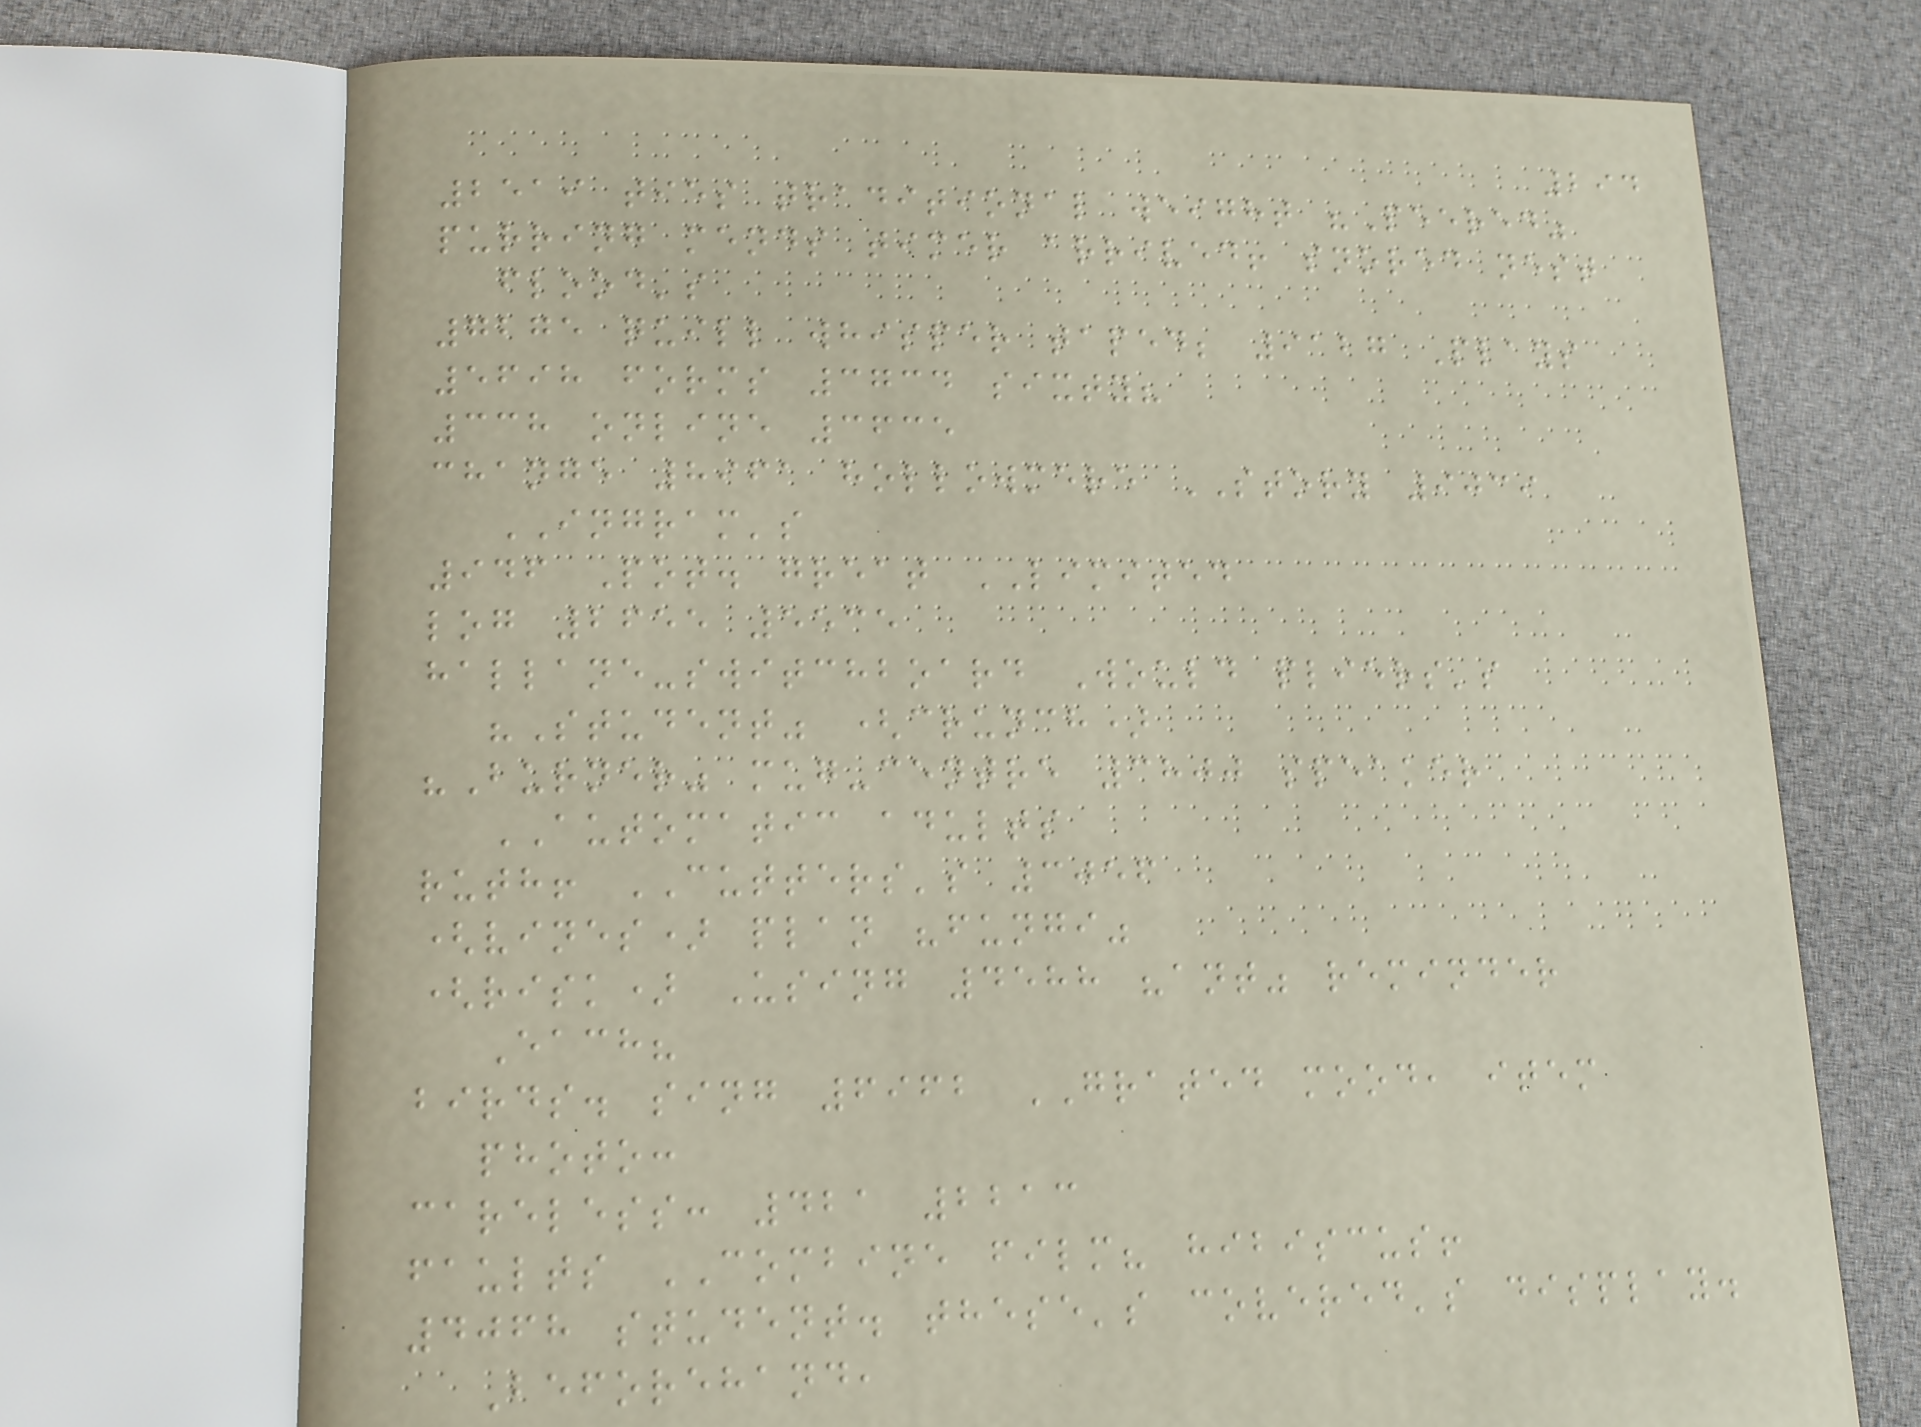294
2519 ties traditional weight "Peered"
purring mends timer arrived! snored nest
flood's
7275 quill whisper taped; 9127 Plays
5698 forms 3734 sixty?
338 online 3635
change 8961 hollowmere STORY 9039
INGRAM's
946 Pot. great LIMITED
log 2655 5535
hallane-switchboard Would pliers's
"Student" (crunch)
"Burner" mug-centre 3800 speaker
AUTOMATIC adults
ruth! CUTTERS's 3056
(vines) plan "fungi"
(risk) Using 4588 "ant" reminder
Each?
birds. sing 6962 GRATED mood, item
photo:
careless: 421 2213
faults COMBINE film? hibiscus!
4068 student. these's covered's display.
Beforehand,
